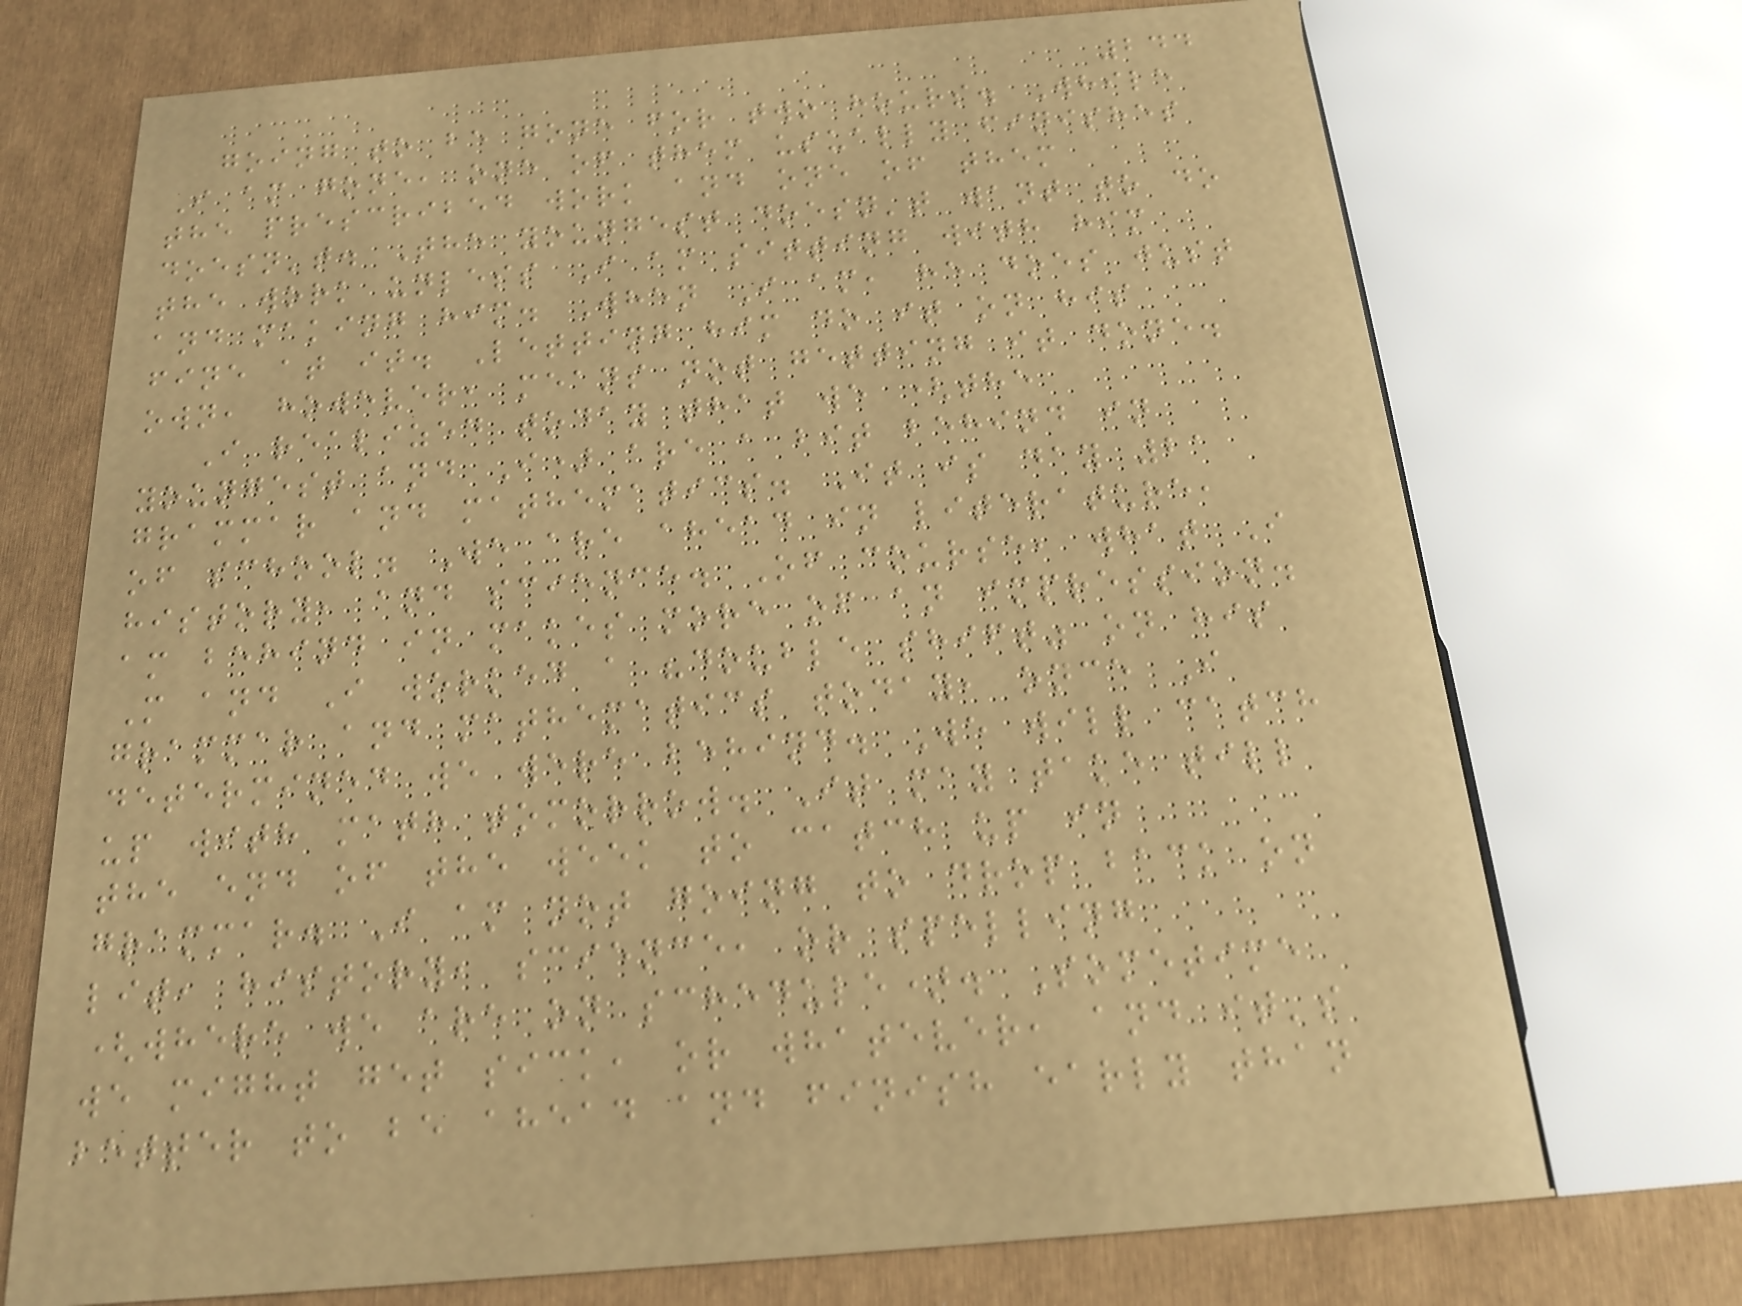244
going to be gone for two hours. While
I am gone, one of them usually finishes
the prescribed work and one of them
doesn't. The youngest doesn't want to do
the work unless I am sitting with him
and making him. When I am, he does just
fine at it. Letting him do it on his
own, however, means not getting it done.
I realized today that we (the
youngest and I) are a bit behind in
grammar and mathematics. It is day 21
of school. We are ahead in literature,
history, and science. Of course, what I
am behind in makes more of an impression.
M and I worked a "double shift" on his
grammar and mathematics today, once I
determined we were behind. We will catch
up with math tomorrow. It may take till
the end of the week to catch up in
grammar. I am not going to drop back on
lit, history, science, or spelling
(where we are on schedule). Sometime
we might get sick, or whatever, and it's
better to be ahead and finish early than
